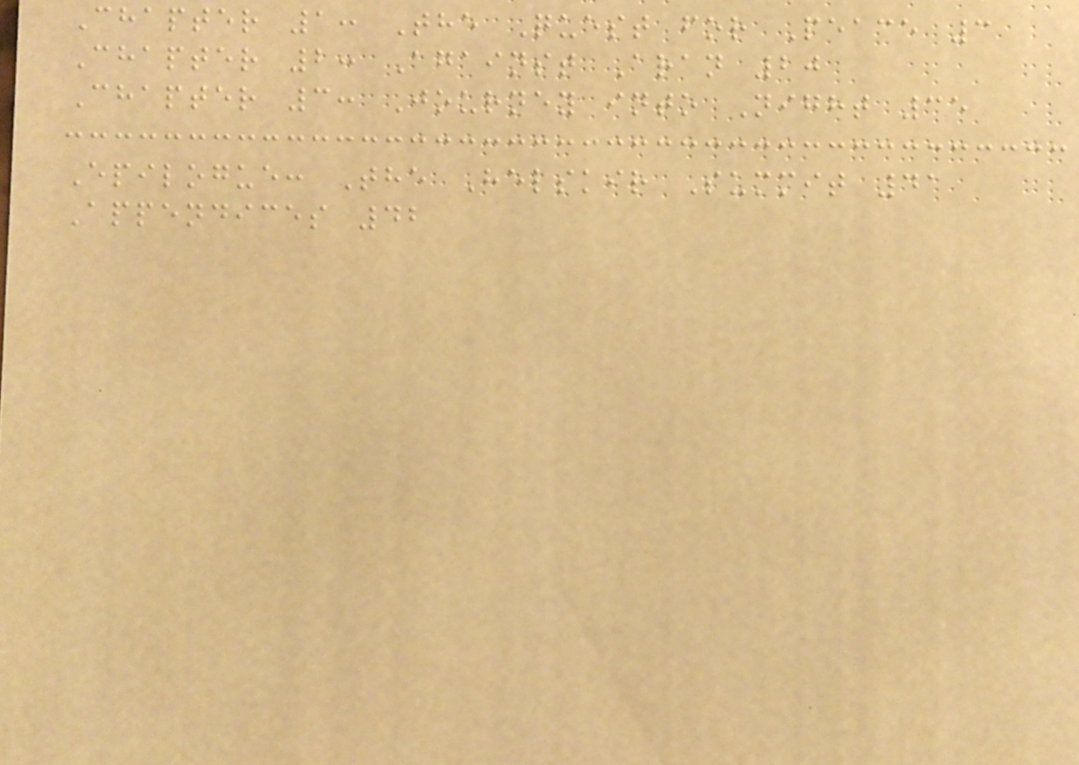Chapter 1: The Quest for Peace 3
Chapter 2: Against Aran 20
Chapter 3: Journey into Night 35
Epilogue: The Helskir Summit 41
Appendices 42
